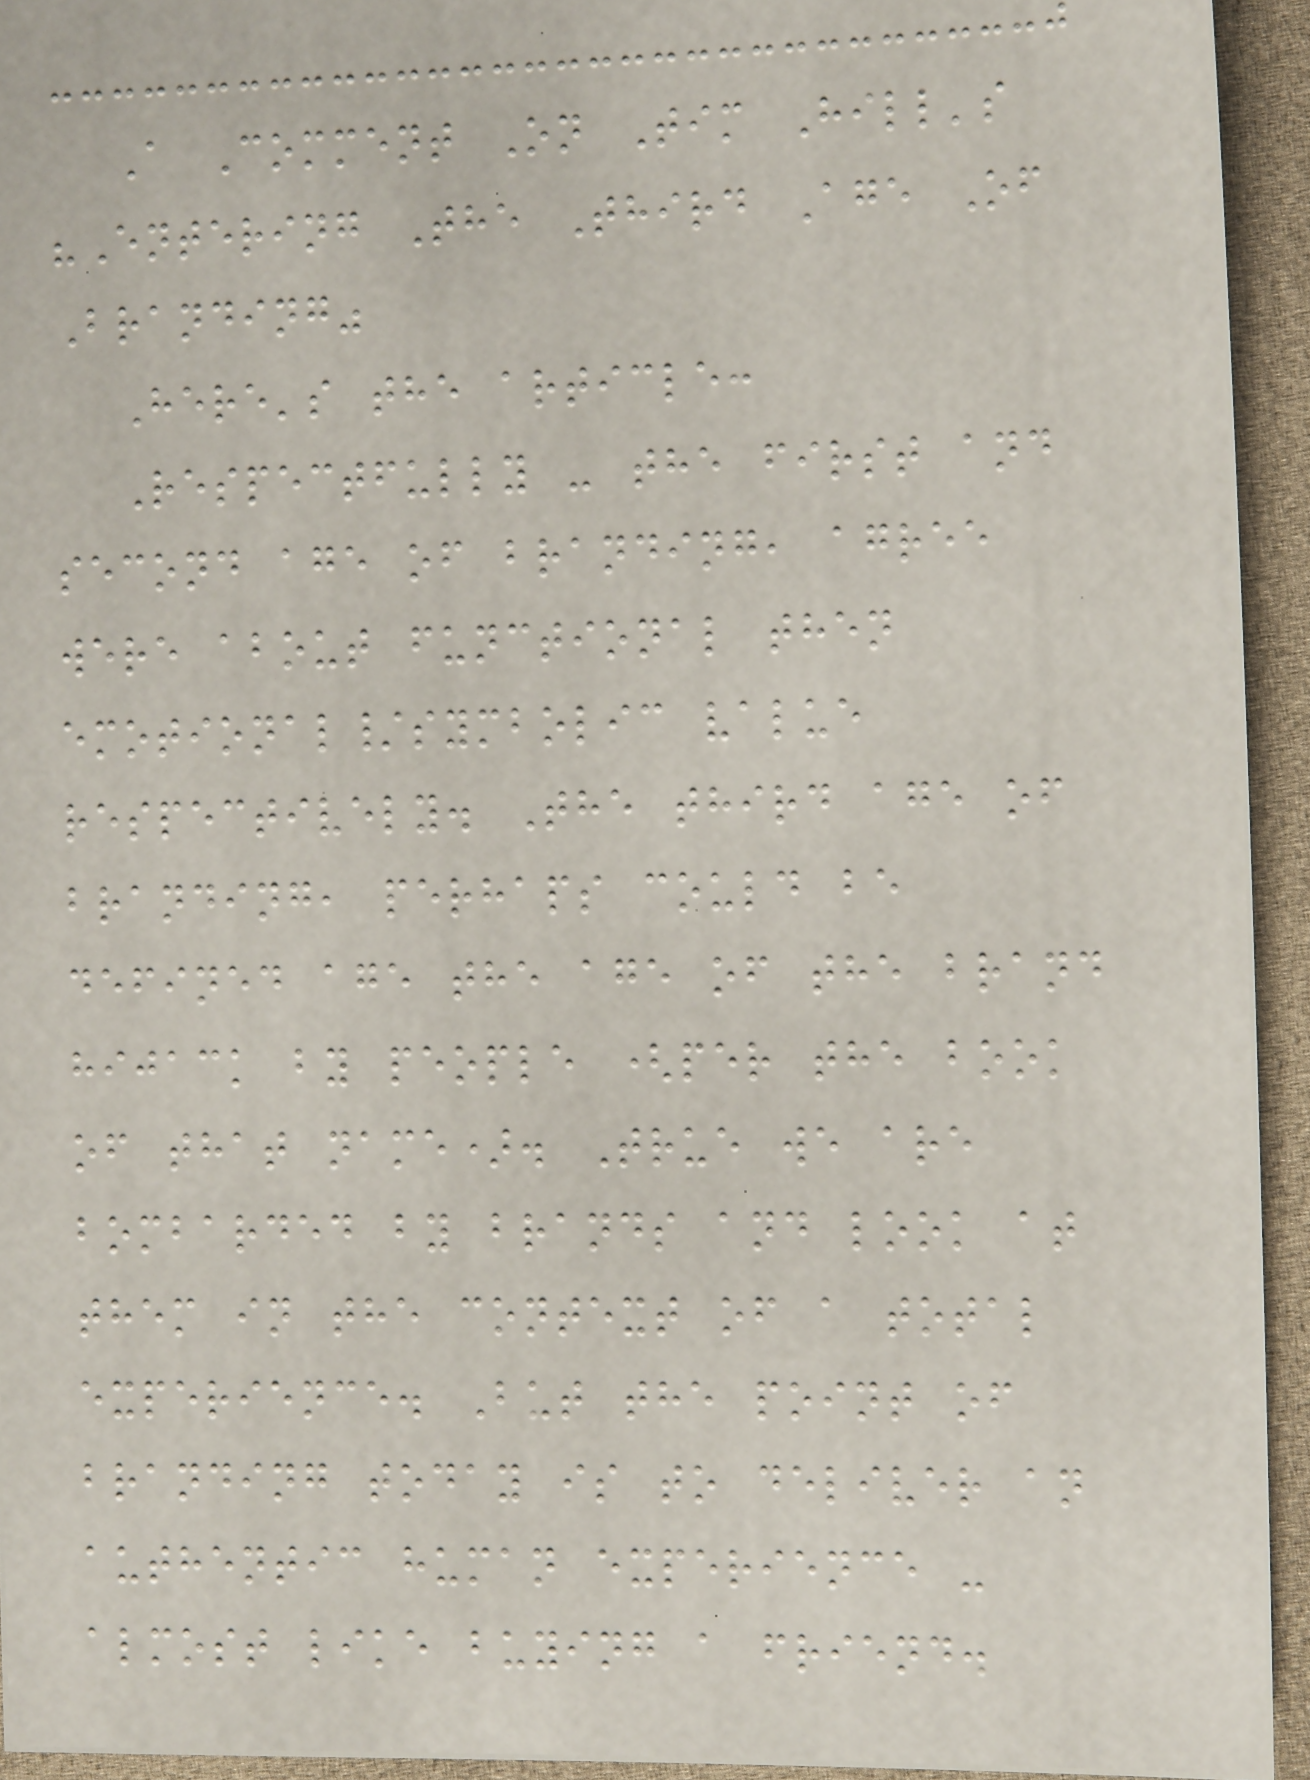A Comment On Tim Hill's
"Entering The Third Age Of
Branding"
Here's the article:
Respectfully - the first and
second age of branding, agree
were about functional then
emotional/symbolic value
respectively. The third age of
branding, perhaps could be
defined age the age of the brand
hijack by people (per the book
of that name). True we are
bombarded by brands and look at
them in the context of a total
experience. But the point of
branding today is to deliver an
authentic human experience -
almost like buying a friend.
